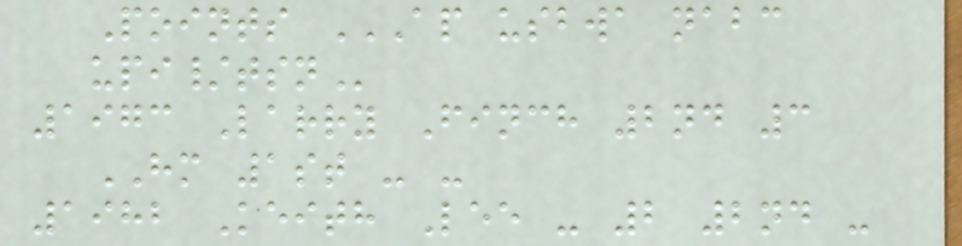Points AP USBWA NABC
UPI/TSN
1973 Larry Finch 2nd 3
HM 1st - -
1982 Keith Lee - 2 2nd -
